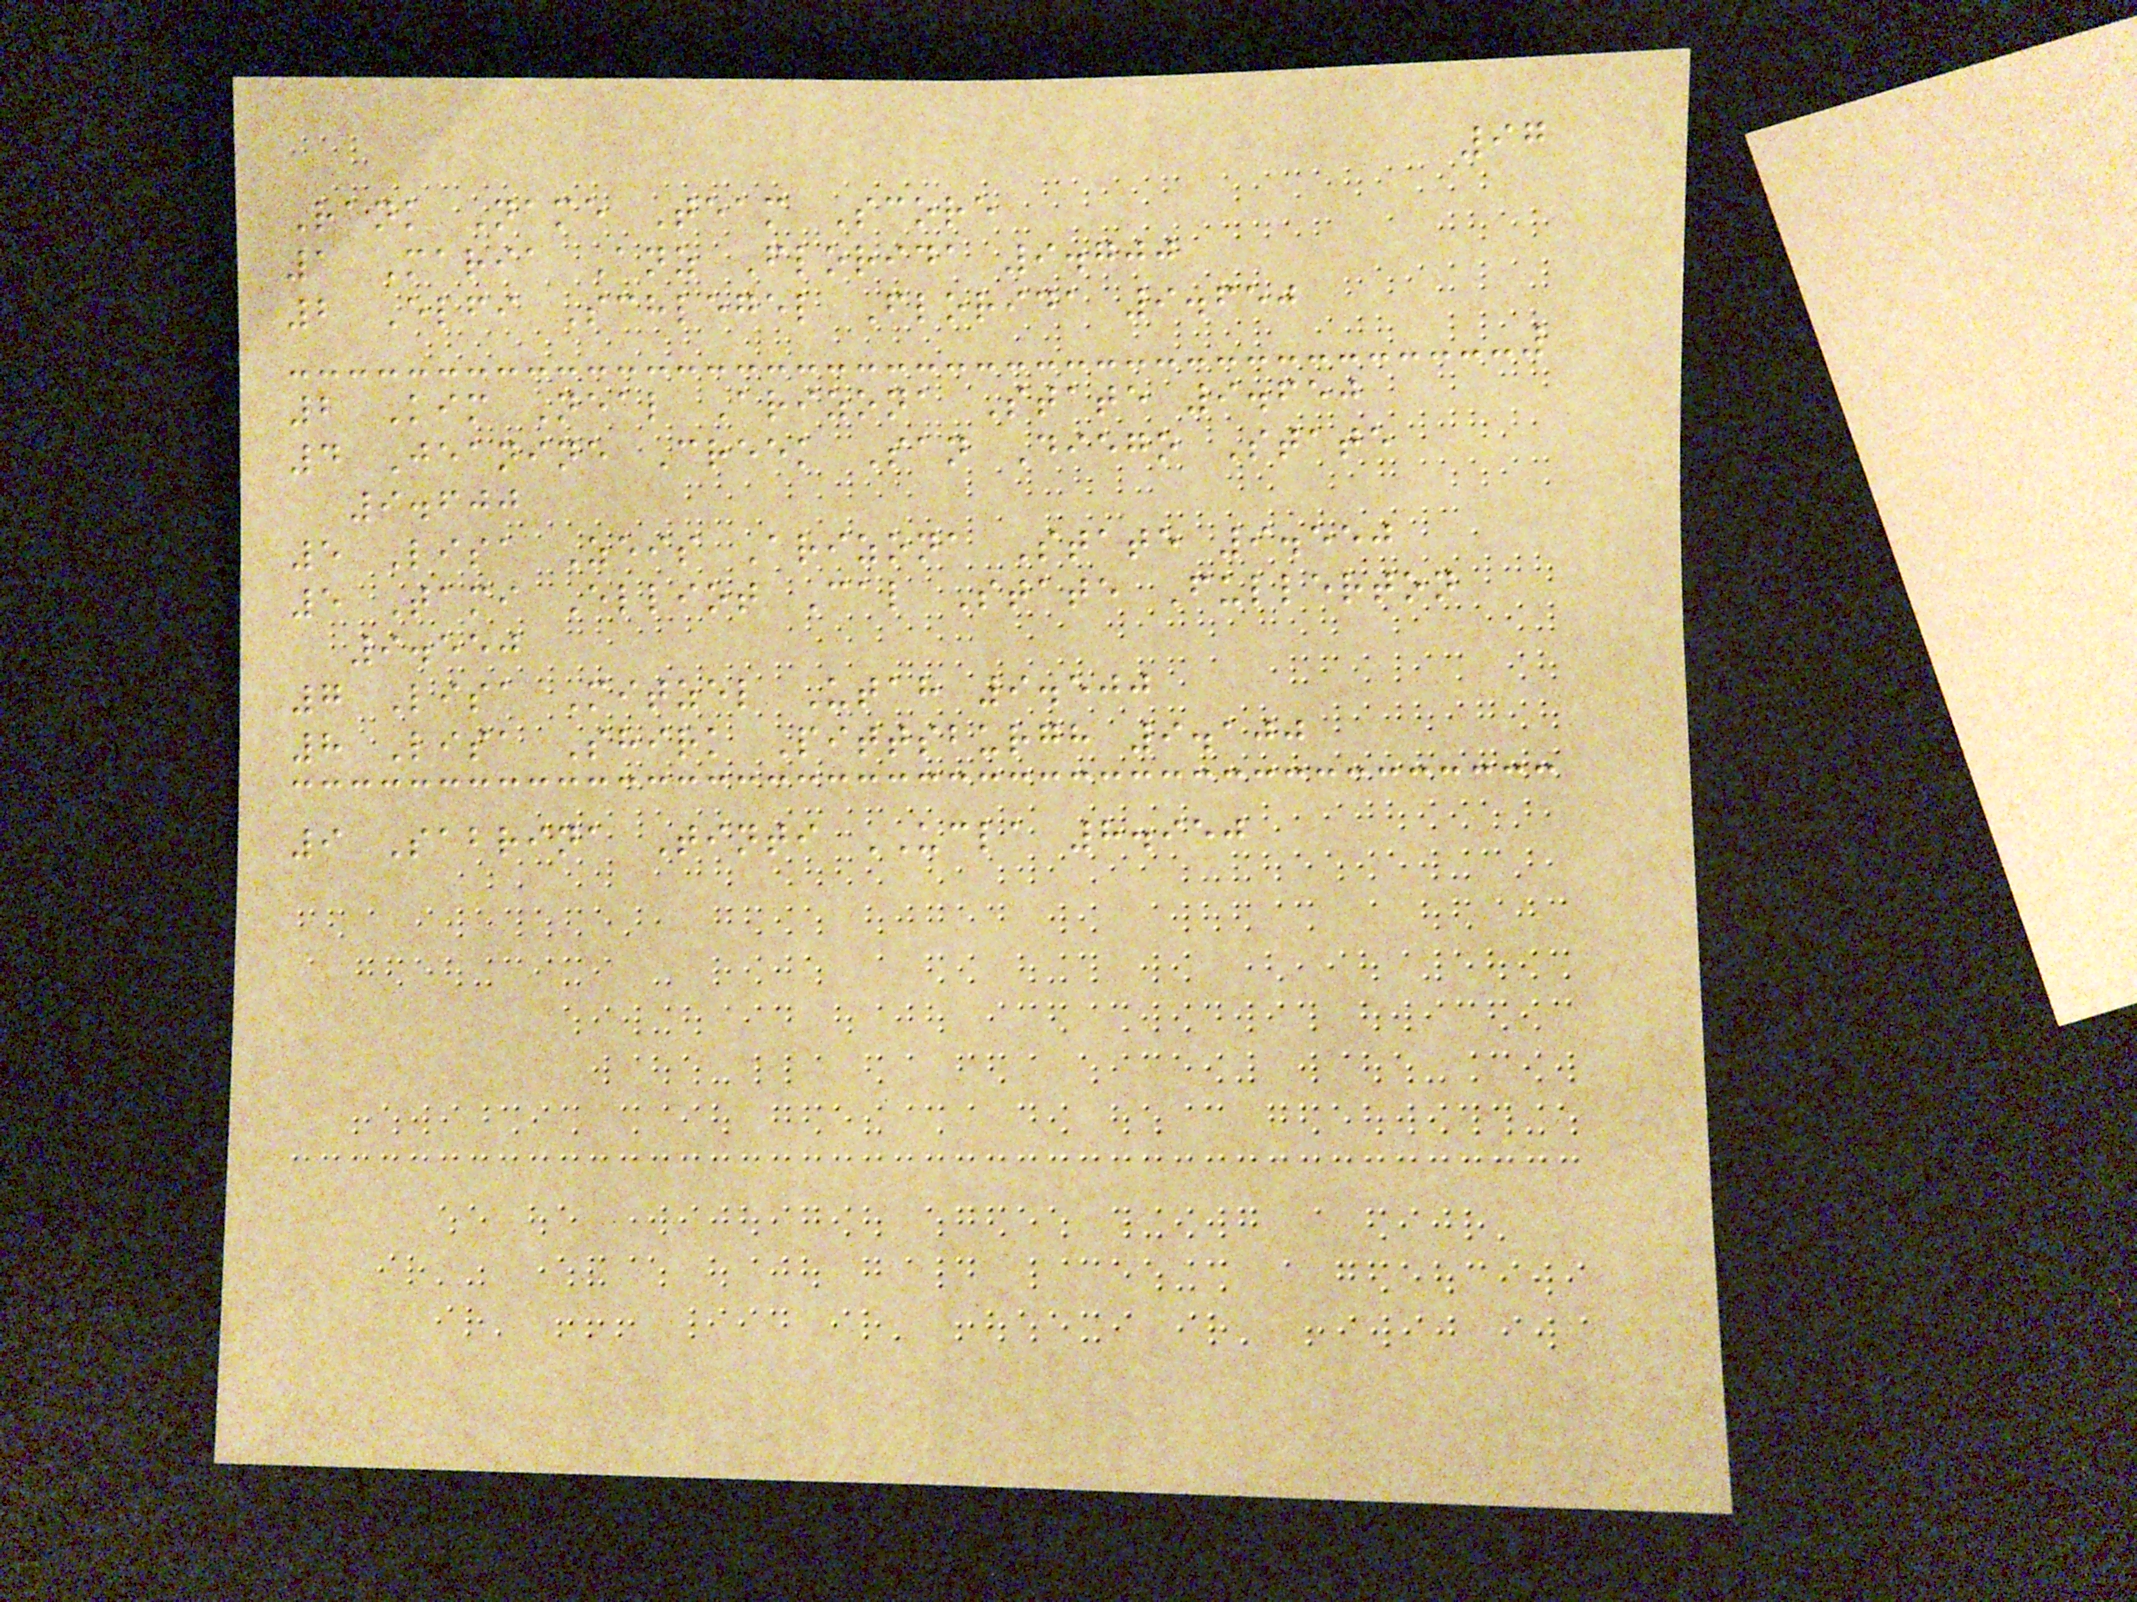97
Rank Name Team Score
1 Maria Anz Florida 9.700
2 Elfi Schlegel Florida 9.650
2 Kim Neal Arizona State 9.650
4 Jeanine Creek San Diego State
9.600
5 Lisa Zeis Arizona State 9.550
5 Tami Elliot Cal State Fullerton
9.550
7 Lisa Mitzel Utah 9.500
8 Lisa Shirk Pittsburgh 9.100
9 Sabrina Tinti UCLA 8.950
